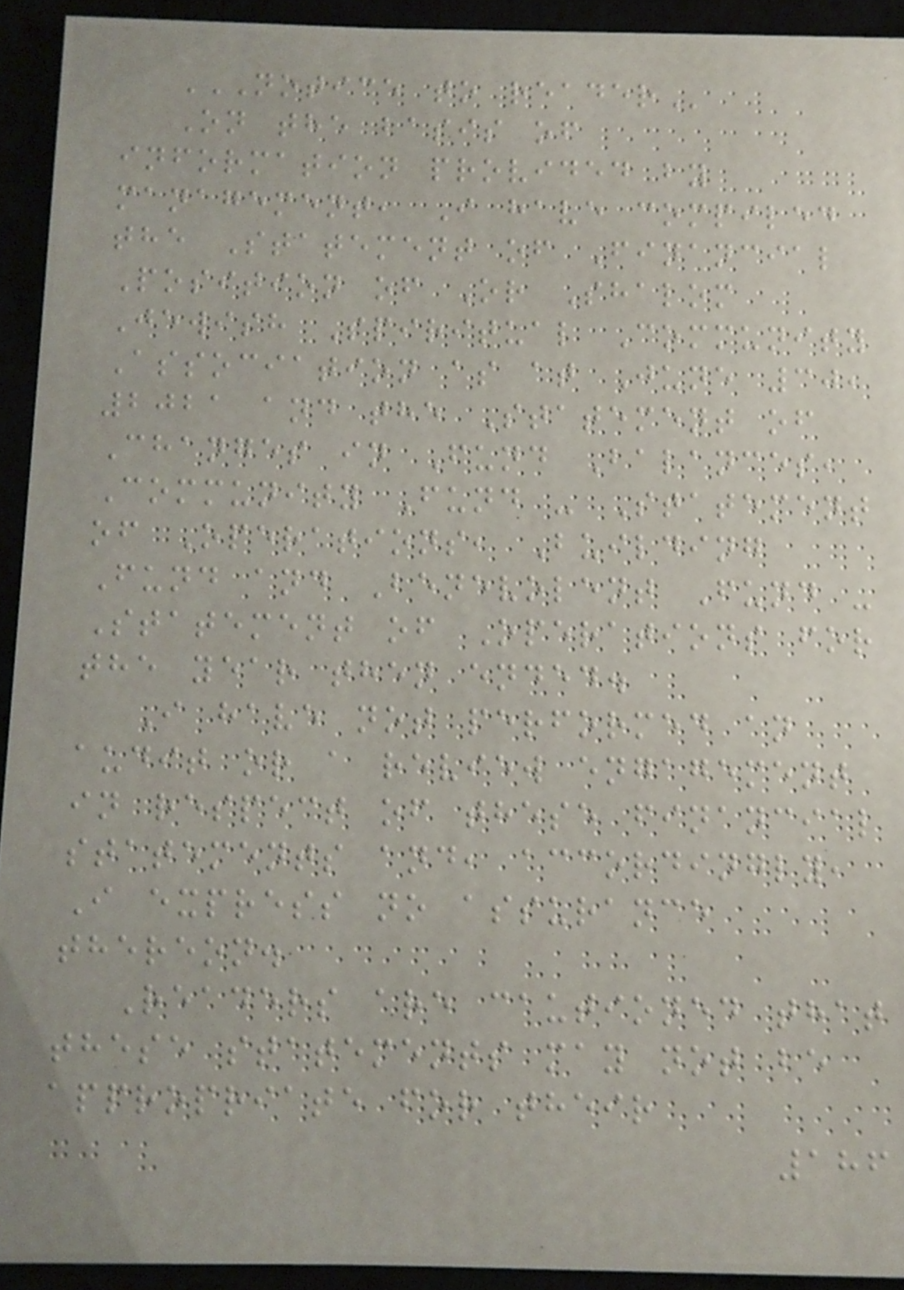NOTICE TO READER
On the basis of
information provided by
management, I have compiled
the Statement of Financial
Position of Or Shalom
Jewish Spiritual Community
Association as at June 30,
2021 and the Statement of
Changes in Fund Balances,
Community Fund - Statement
of Operations, Building
Fund and Benevolent Fund -
Statement of Operations for
the year then ended.
I have not performed an
audit or a review engagement
in respect of these financial
statements and, accordingly,
I express no assurance
thereon.
Readers are cautioned that
these statements may not be
appropriate for their
186
